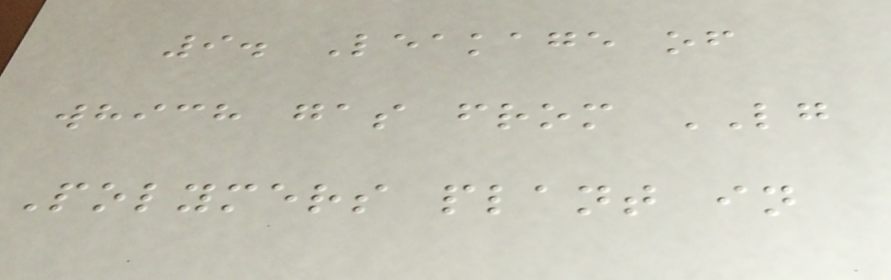9. Leakage of
which gas from LG
Polymers plant in
